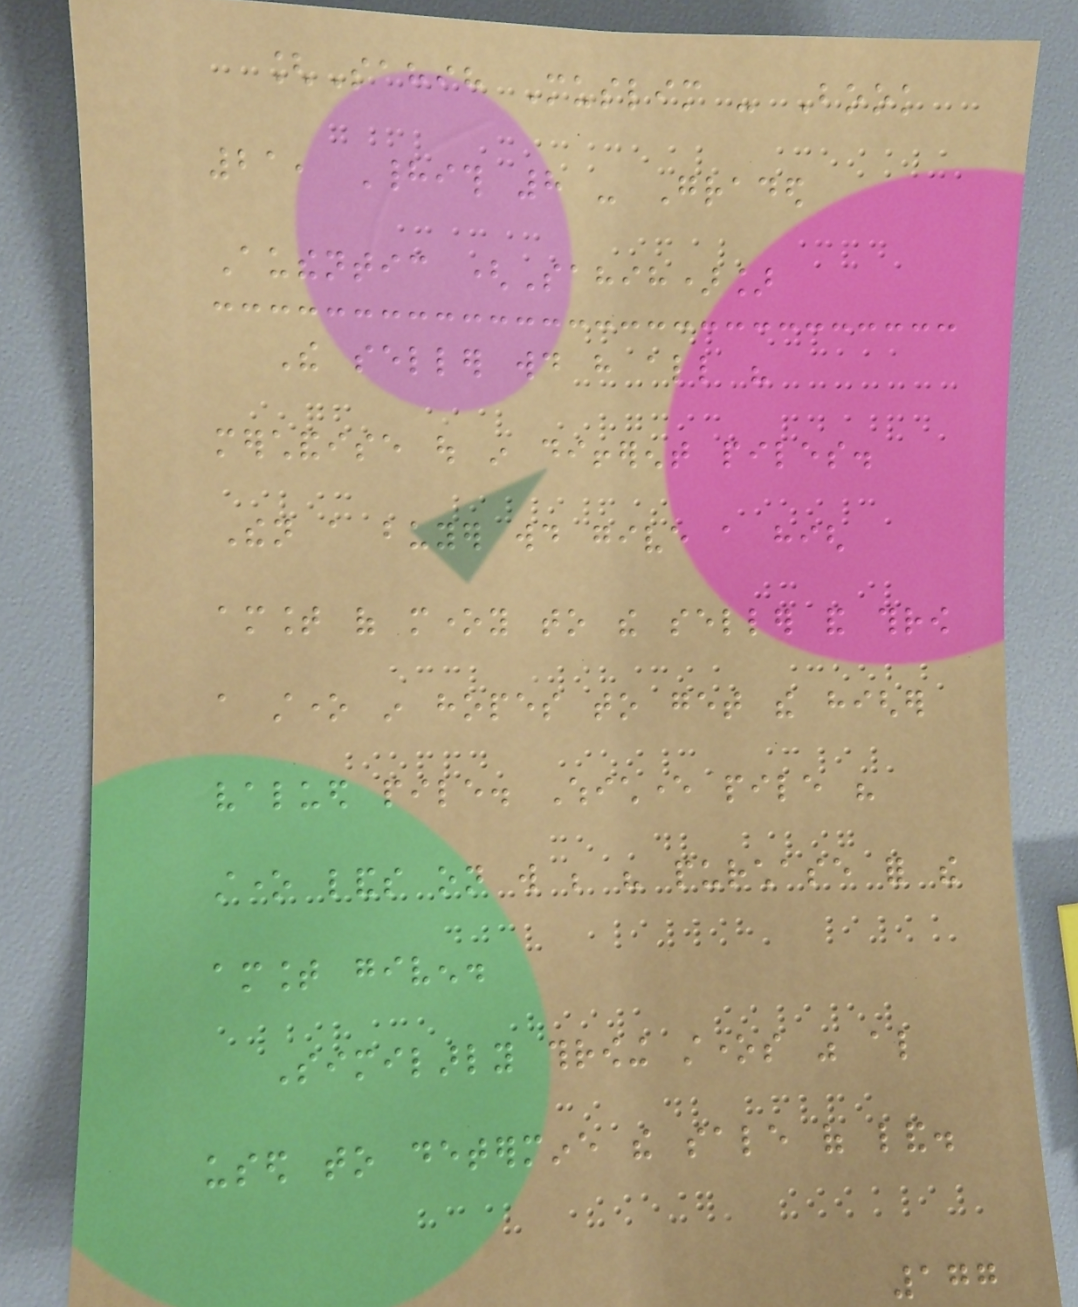[Sahih Muslim - Book
21, Hadith 8 - Graded
Authentic (Sahih)]
The seller would have all his
merchandise out in different piles.
Then a buyer would give a high
amount of money to the seller and throw
a stone in hopes to get the higher
valued pile. Whichever pile his
stone lands on will be his purchase for the
amount given.
Similarly throwing stones was also
used to determine the sale of land.
177
